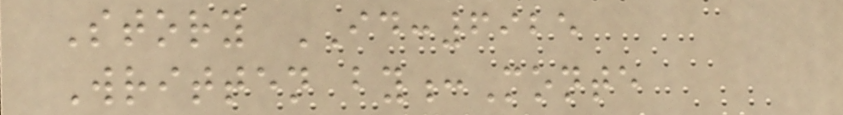Story ID:6925
Written by:Monte
